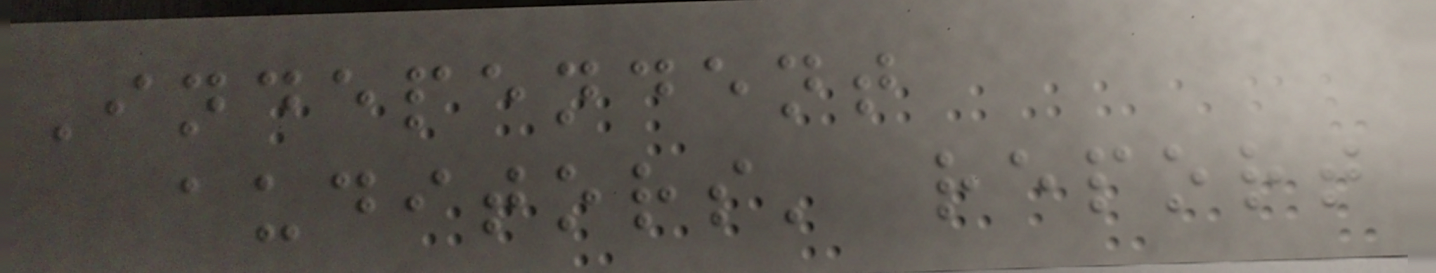Independent
auditors' report
